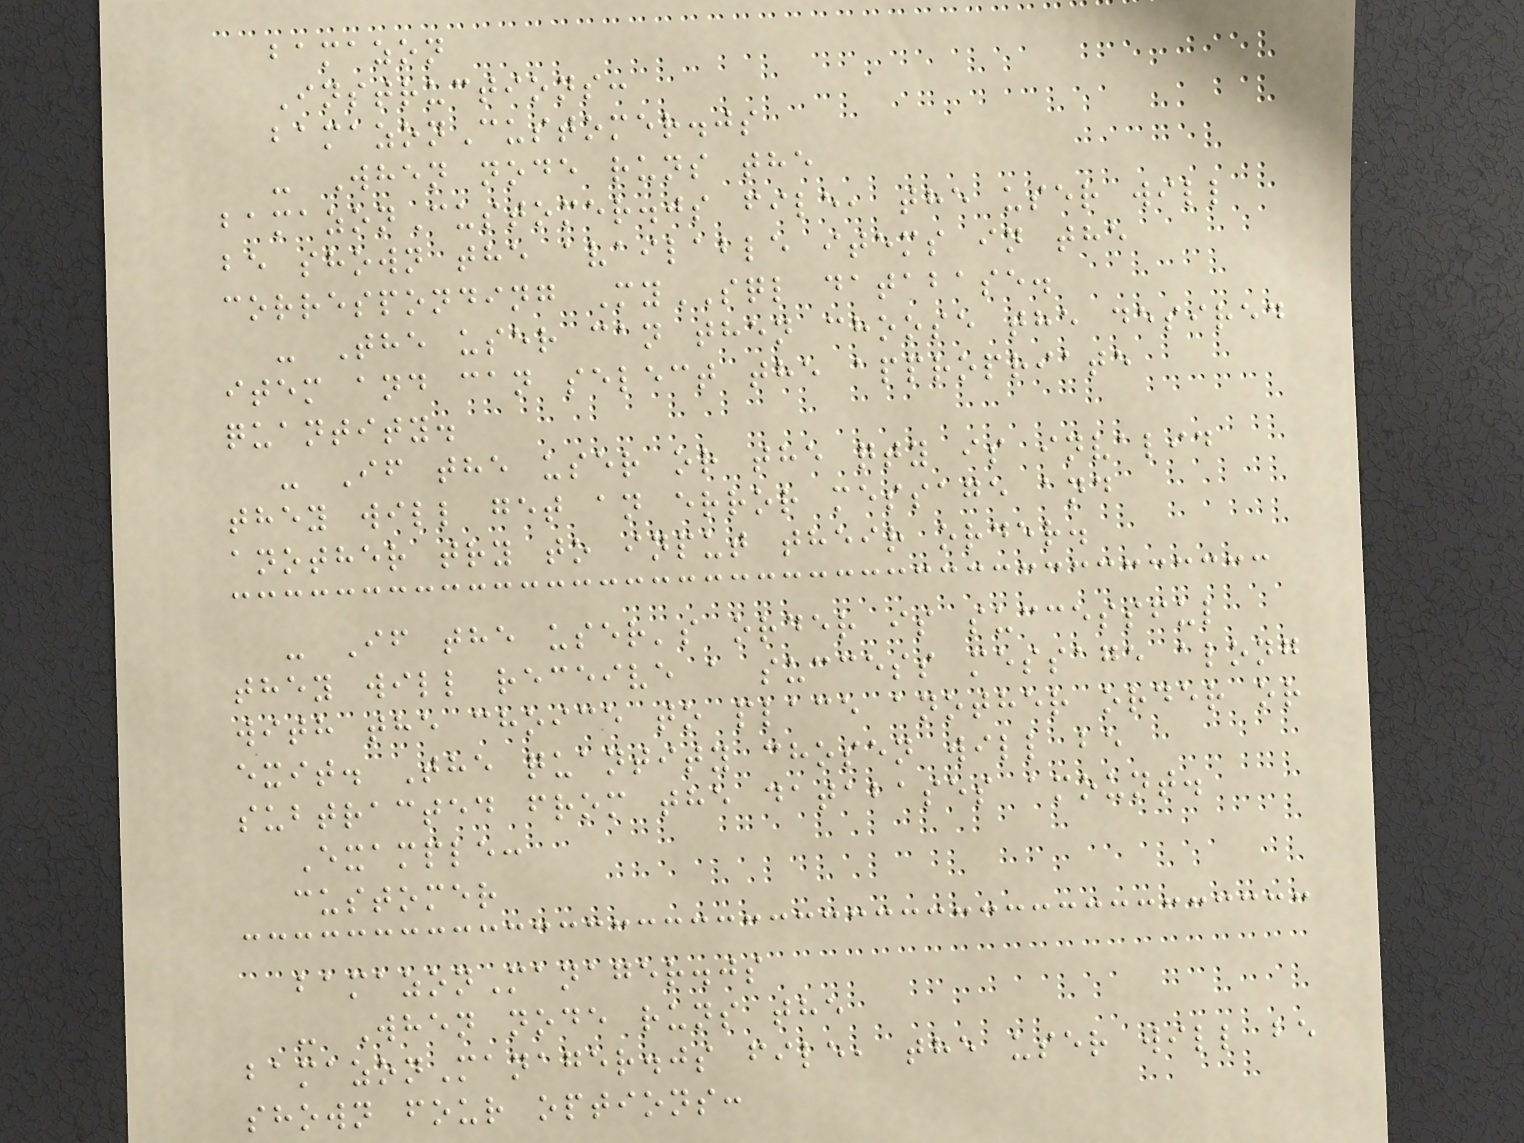bamazon
Instructions:
bamazonCustomer.js
- When node runs the
bamazonCustomer.js file, the user will
be shown the available items in the
corresponding MySQL database.
- The user can then choose the desired
item and can select the appropriate
quantity.
- If the user or the qty is invalid
they will get an error message and
another try to input their order.
- If the user's order is successful
they will receive a success message along
with the choice to place another order or
exit. The quantity chosen will be
subtracted from the databases amount.
Example:
customer
bamazonManager.js
- When node runs the
bamazonManager.js file, the user will be
shown four options:
